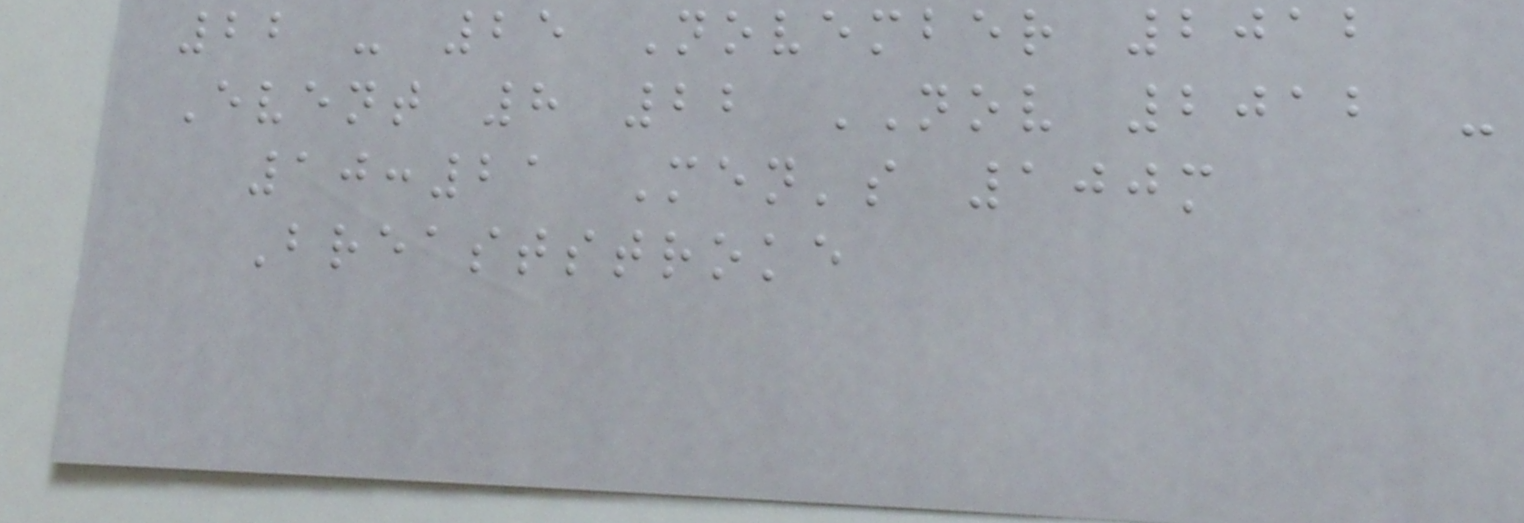22 - 25 November 2012
Event 8 22 NOV 2012 -
10:21 Men's 100m
Breaststroke
